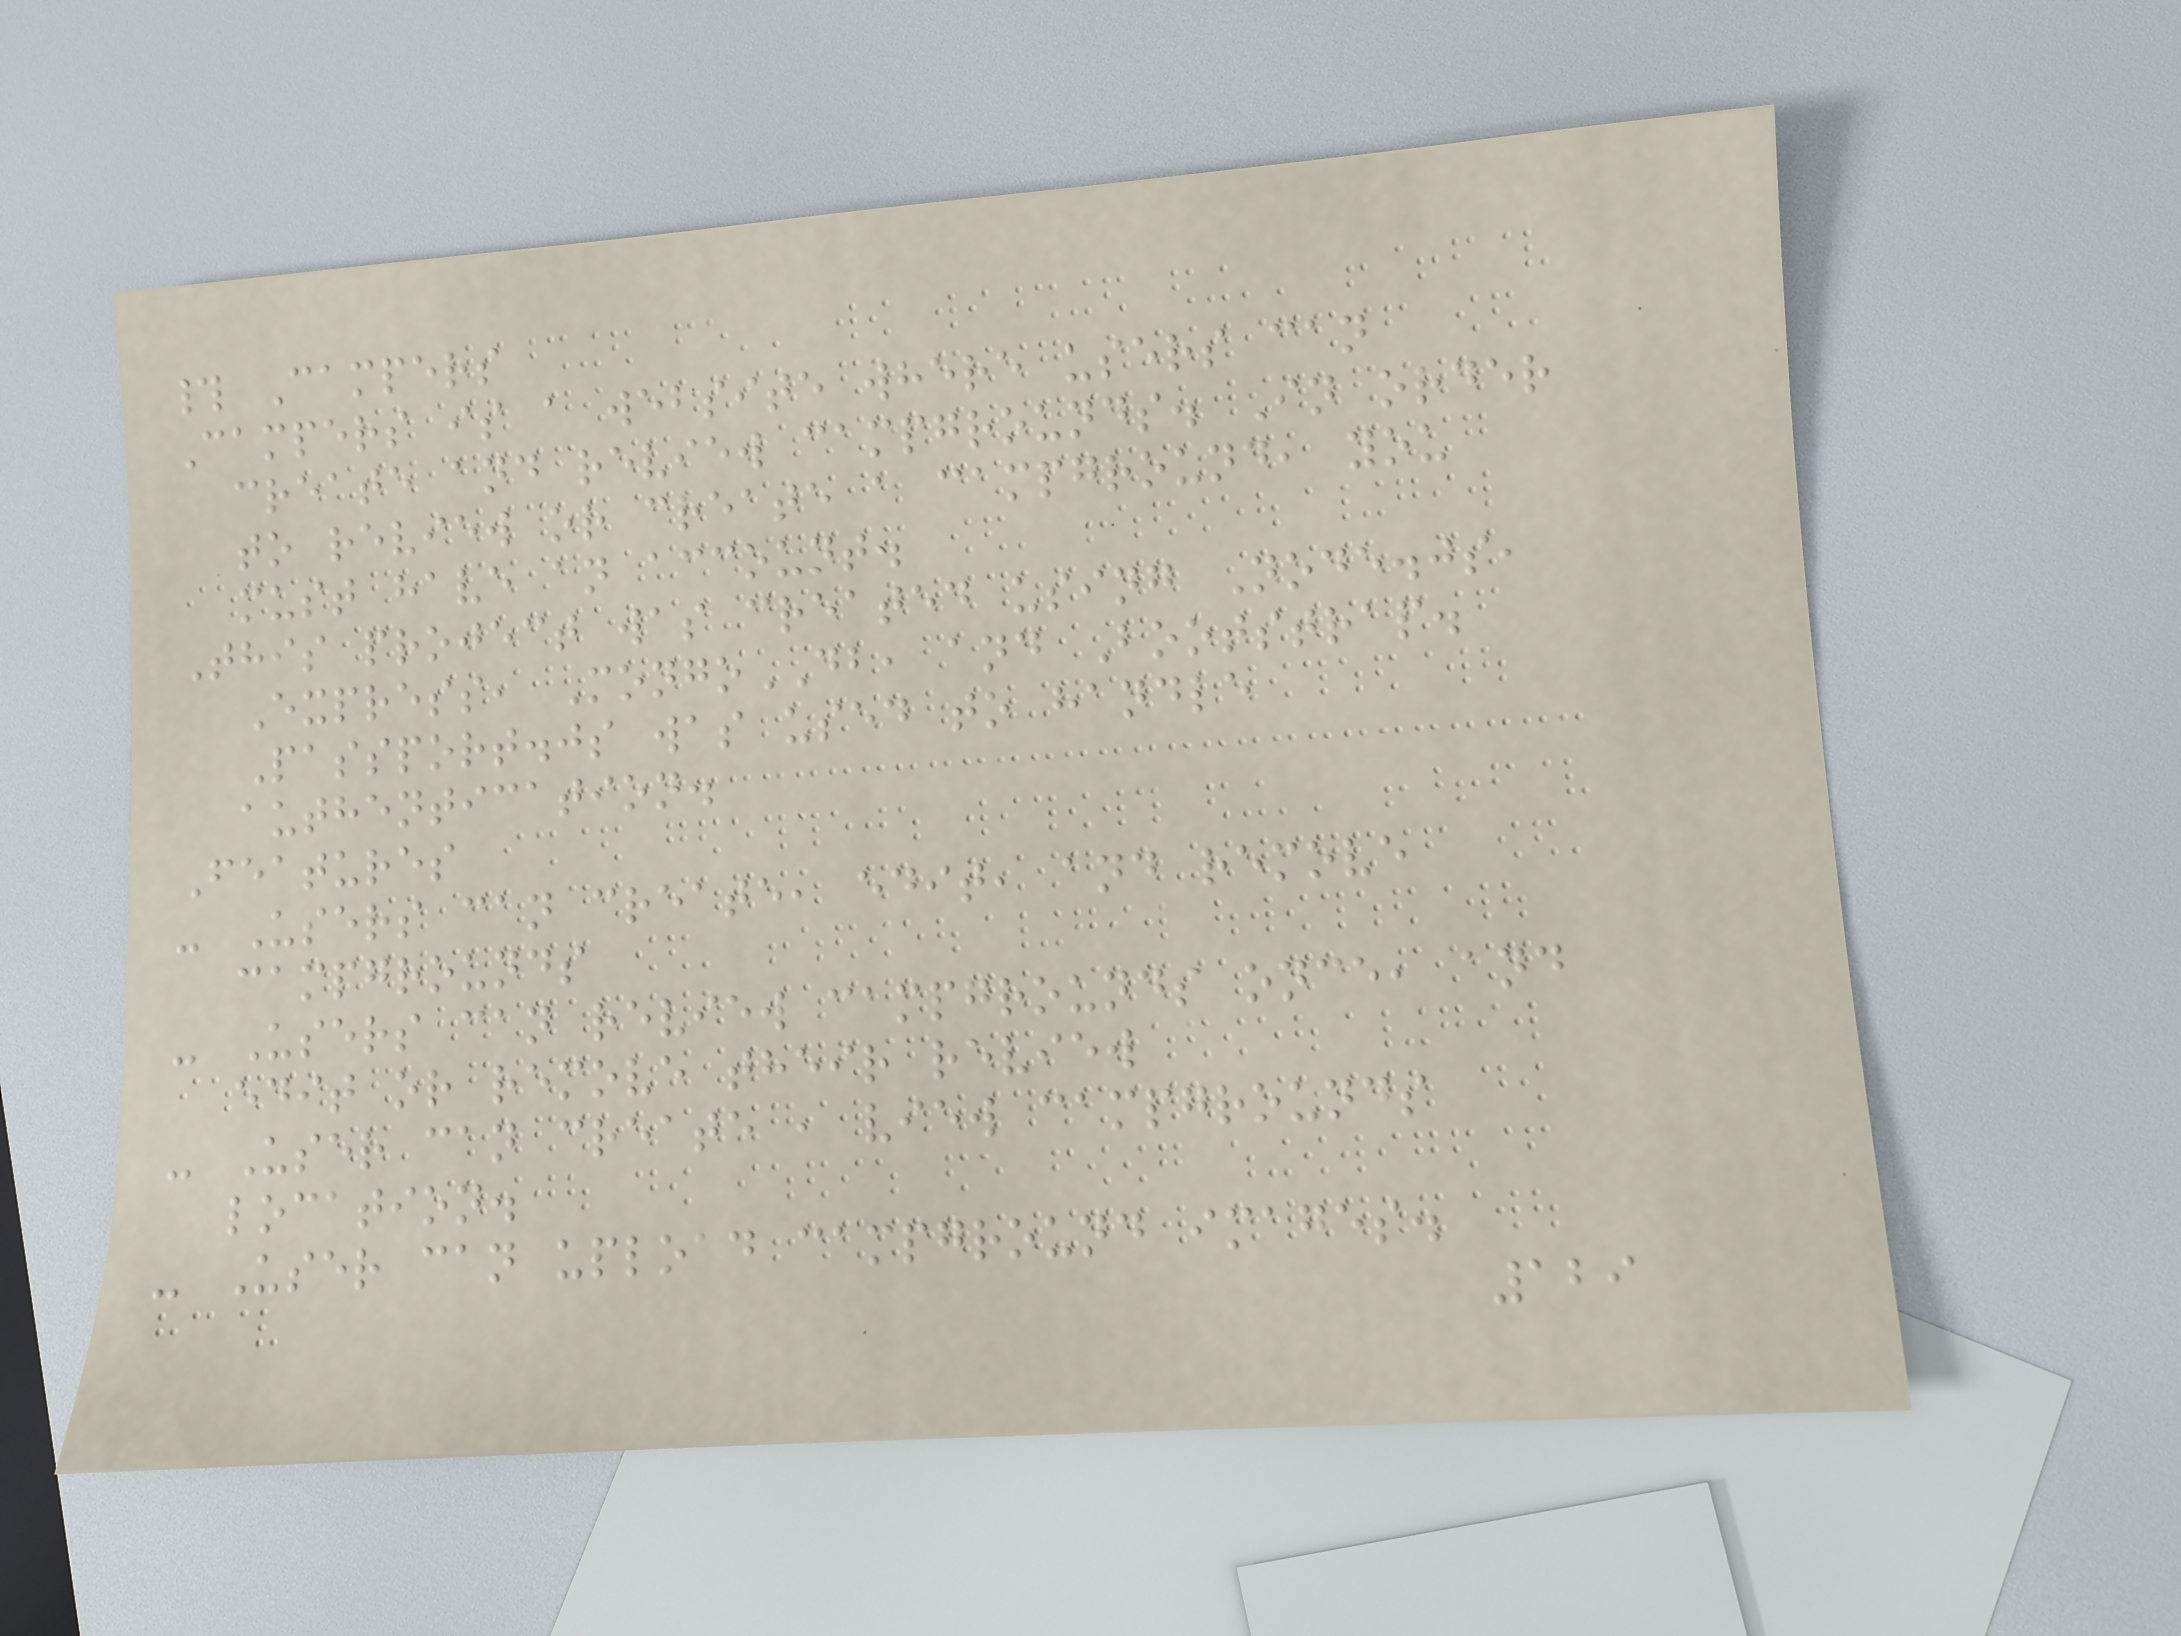# Campers
Campers is a website where users can
create and review campgrounds. In order
to review or create a campground, you
must have an account.
This project was created using Node.js,
Express, MongoDB, and Bootstrap.
Passport.js was used to handle
authentication.
Features
- Users can create, edit, and remove
campgrounds
- Users can review campgrounds once, and
edit or remove their review
- User can create , view campgrounds
location.
- User can upload campground images.
129
